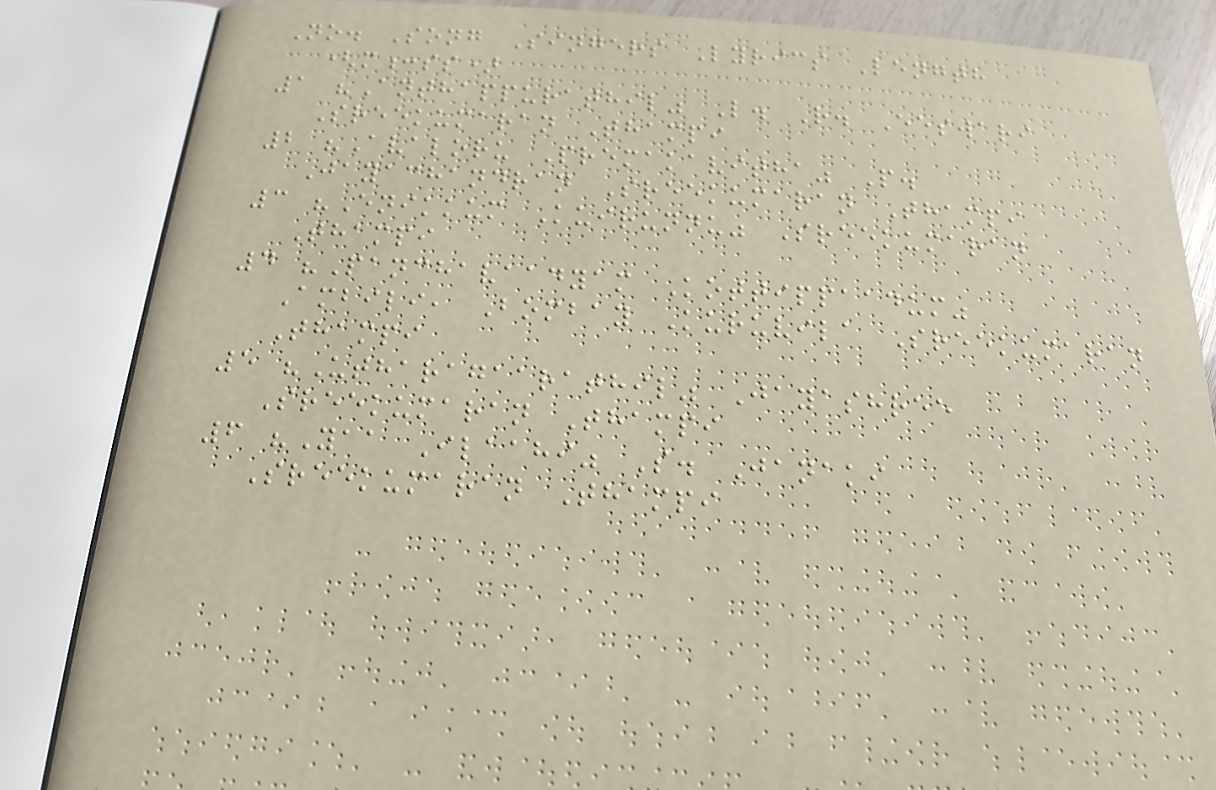No. Song Singers Lyrics Length
(m:ss)
1 "Anthappurathil" L. R. Eeswari
Sreekumaran Thampi
2 "Avaloru Premakavitha" P.
Jayachandran Sreekumaran Thampi
3 "Enikkum Kuirunnu" Sreekumaran
Thampi
4 "Panchavaadyam Kottippaadum"
Ambili, Bombay Kuruvila Sreekumaran
Thampi
5 "Utharagaarathil" Jayashree
Sreekumaran Thampi
6 "Yaa Ilaahi" S. Janaki
Sreekumaran Thampi
